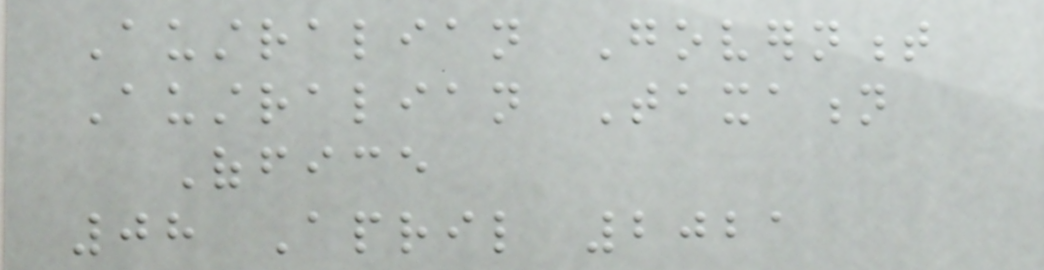Australian Government
Australian Taxation
Office
08 April 2021
